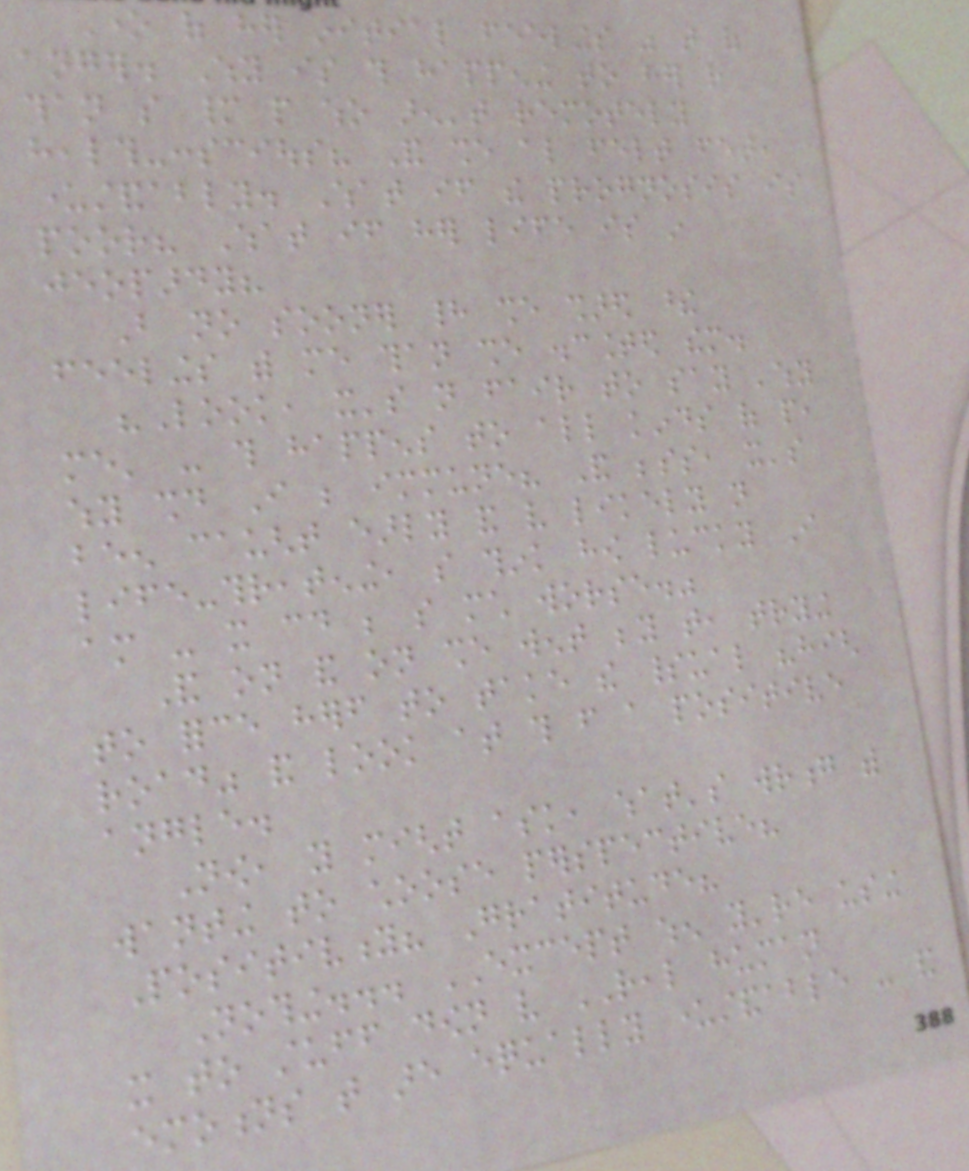One of her initial feelings was that of
anger. Why is this happening to her rather
than so many people who aren't remotely
health-conscious? And she also felt fear,
understandably. What if the prognosis is
poor? What if her life is in
jeopardy?
But no sooner had she shared these
feelings with me than she discounted them.
"Look, it's not fair to say 'why
me' - this happens to all kinds of people,
why should I be immune? And besides, it's
been caught early and very likely not
life-threatening, so think how lucky I
am - it could be so much worse."
And on and on she went beyond that, trying
to force herself to take the spiritual "high
road" and look at this from a positive
angle.
Now, you might ask, what's wrong with
wanting to choose perspective?
Positivity? Gratitude?
Nothing... EXCEPT when you're using
it to stuff down very REAL human
emotions that are equally understandable - and
